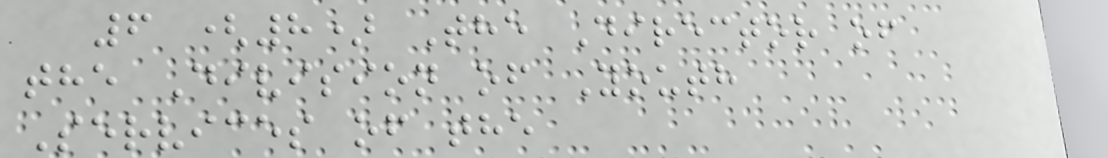6 (8) The Director of
the Division of Youth
Services of the
